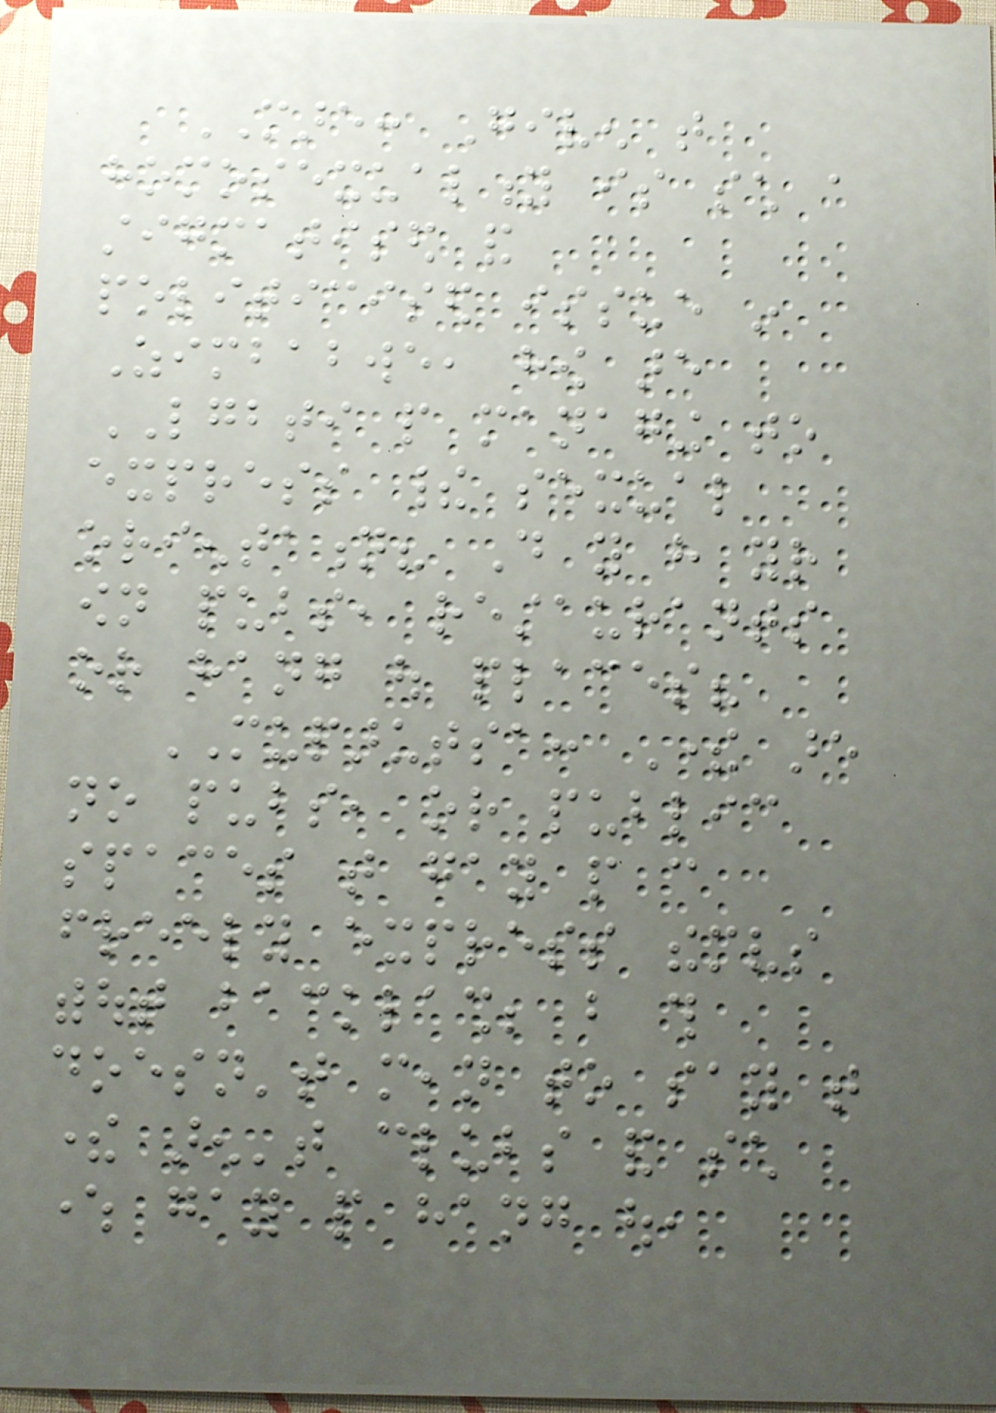MARE: Given that
homosexuality is such a
stigmatised and
politicised issue in
Zimbabwe, how are
LGBTI people managing to
express their sexual
orientation? Do you have your
own pubs, restaurants
or hang out places?
MUPARUTSA: There are
no pubs, or public
spaces that gay people can
freely express themselves
without backlash; but this
doesn't mean to say that
there aren't clubs and such
where gay people hang out,
